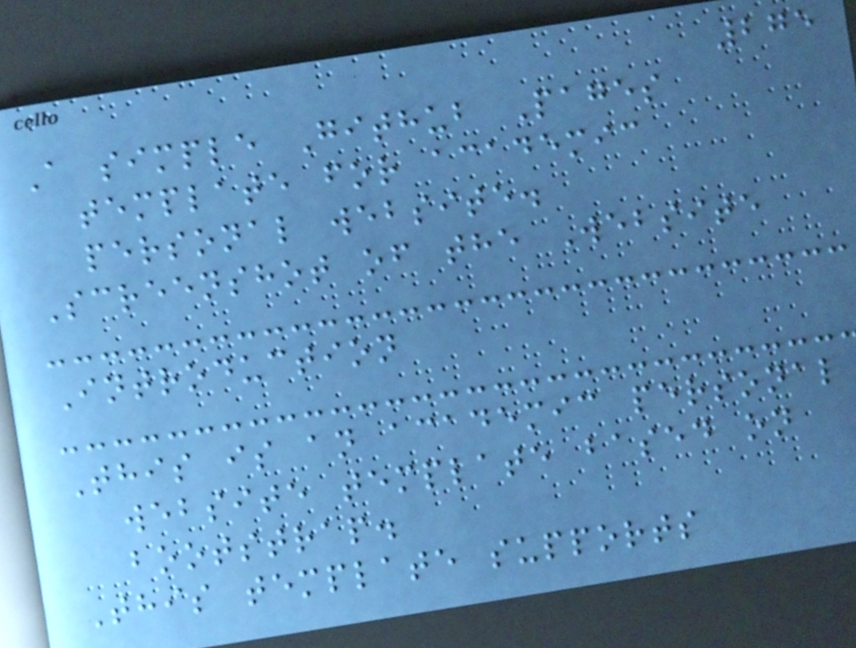275
A simple Github Pages
template for academic
personal website.
Screenshot of the Website
Introduction
This is an academic personal
website template based on
bootstrap.
This template supports
